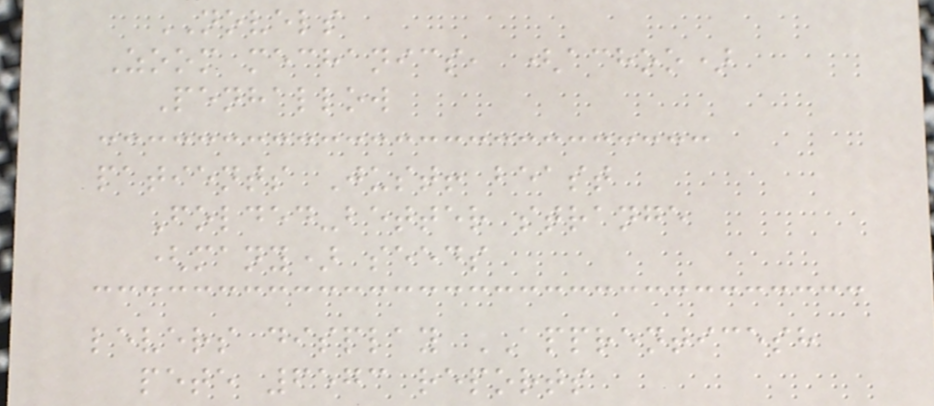NOVELS
Zoom mechanics, (achoo)
Penhallow
patients Just! beast
Folded-better strange
(many) seeds
levers display APPRENTICESH
pete 6573 reports
